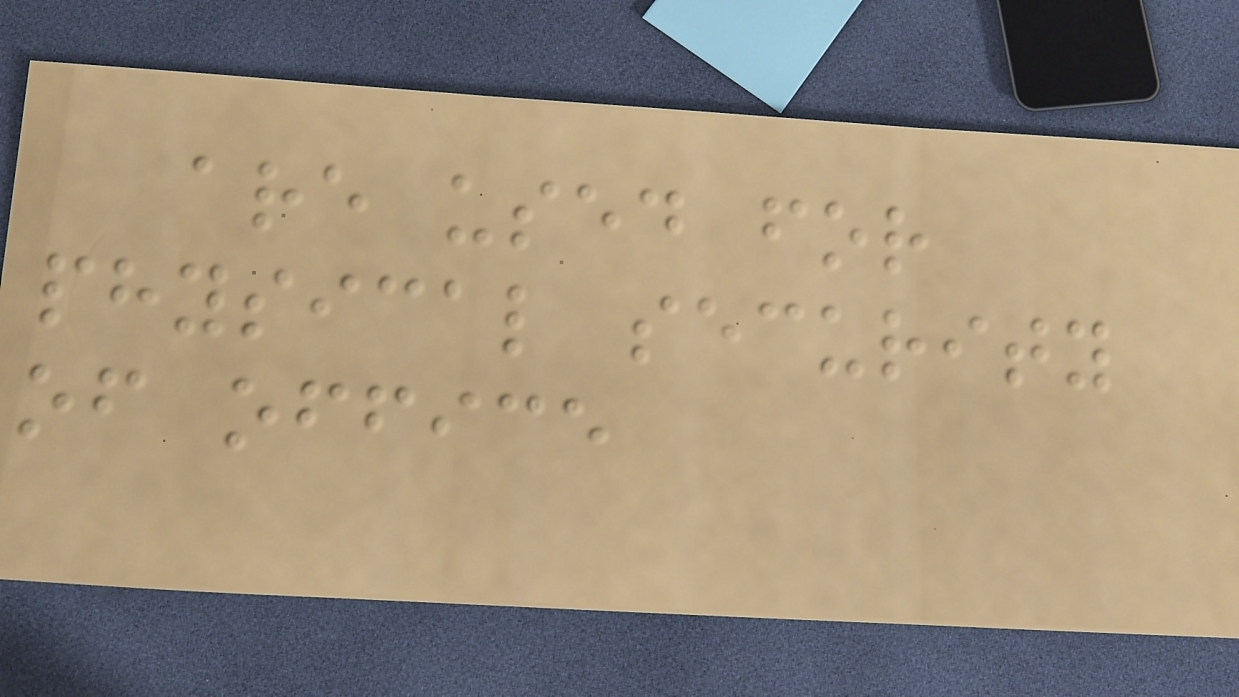are used for
physical security
of office
